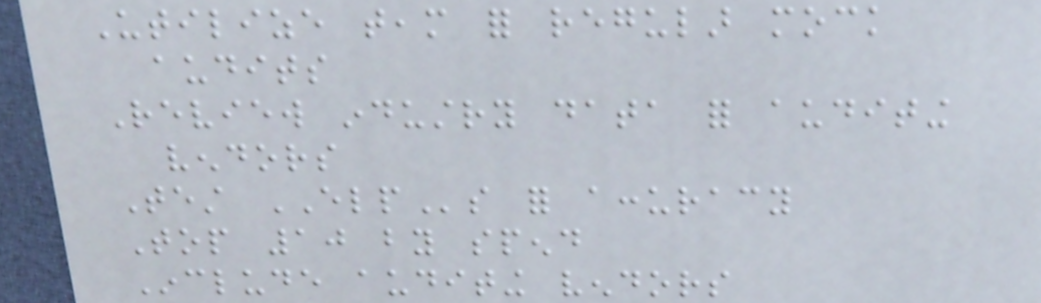Utilize team for regular mock
audits
Review industry data for auditing
vendors
Test ELPs for accuracy
Top 10 by spend
Include auditing vendors
